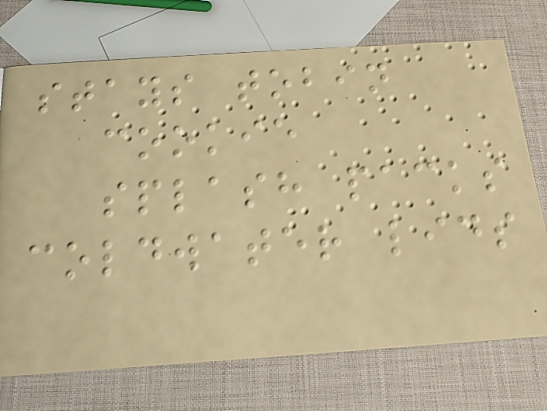stays tobin
cookie
splash packs
coldwater lids
